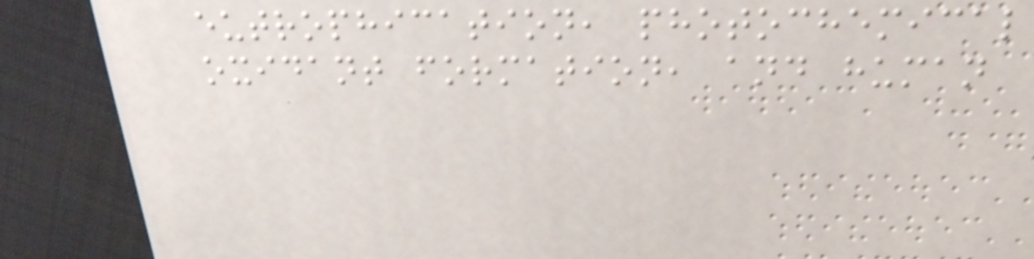eutrophication, photochemical
oxidant formation, and human
